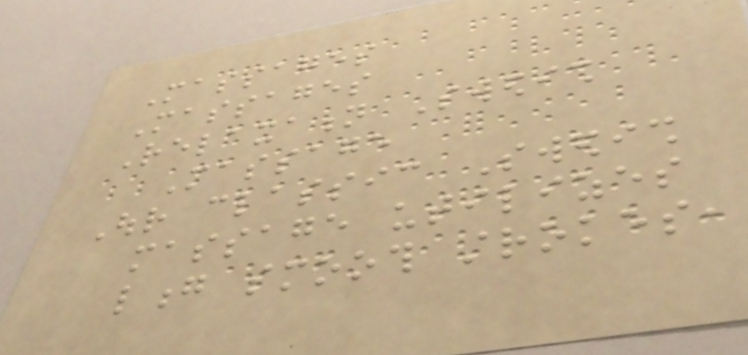Massages
Massages
Relaxation Swedish
Massage
Our classic Swedish
massage utilizes
long smooth strokes,
